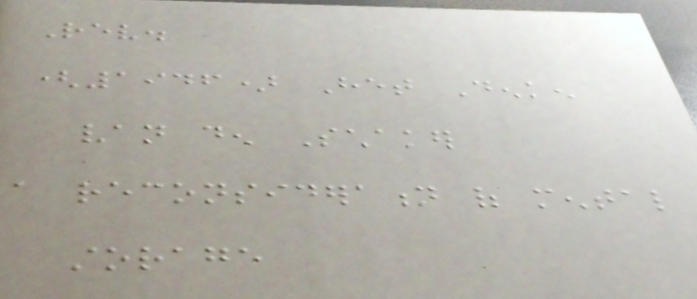Rev.
(1946) Het Denken
van den Schaker
a reconsideration of mental
storage
